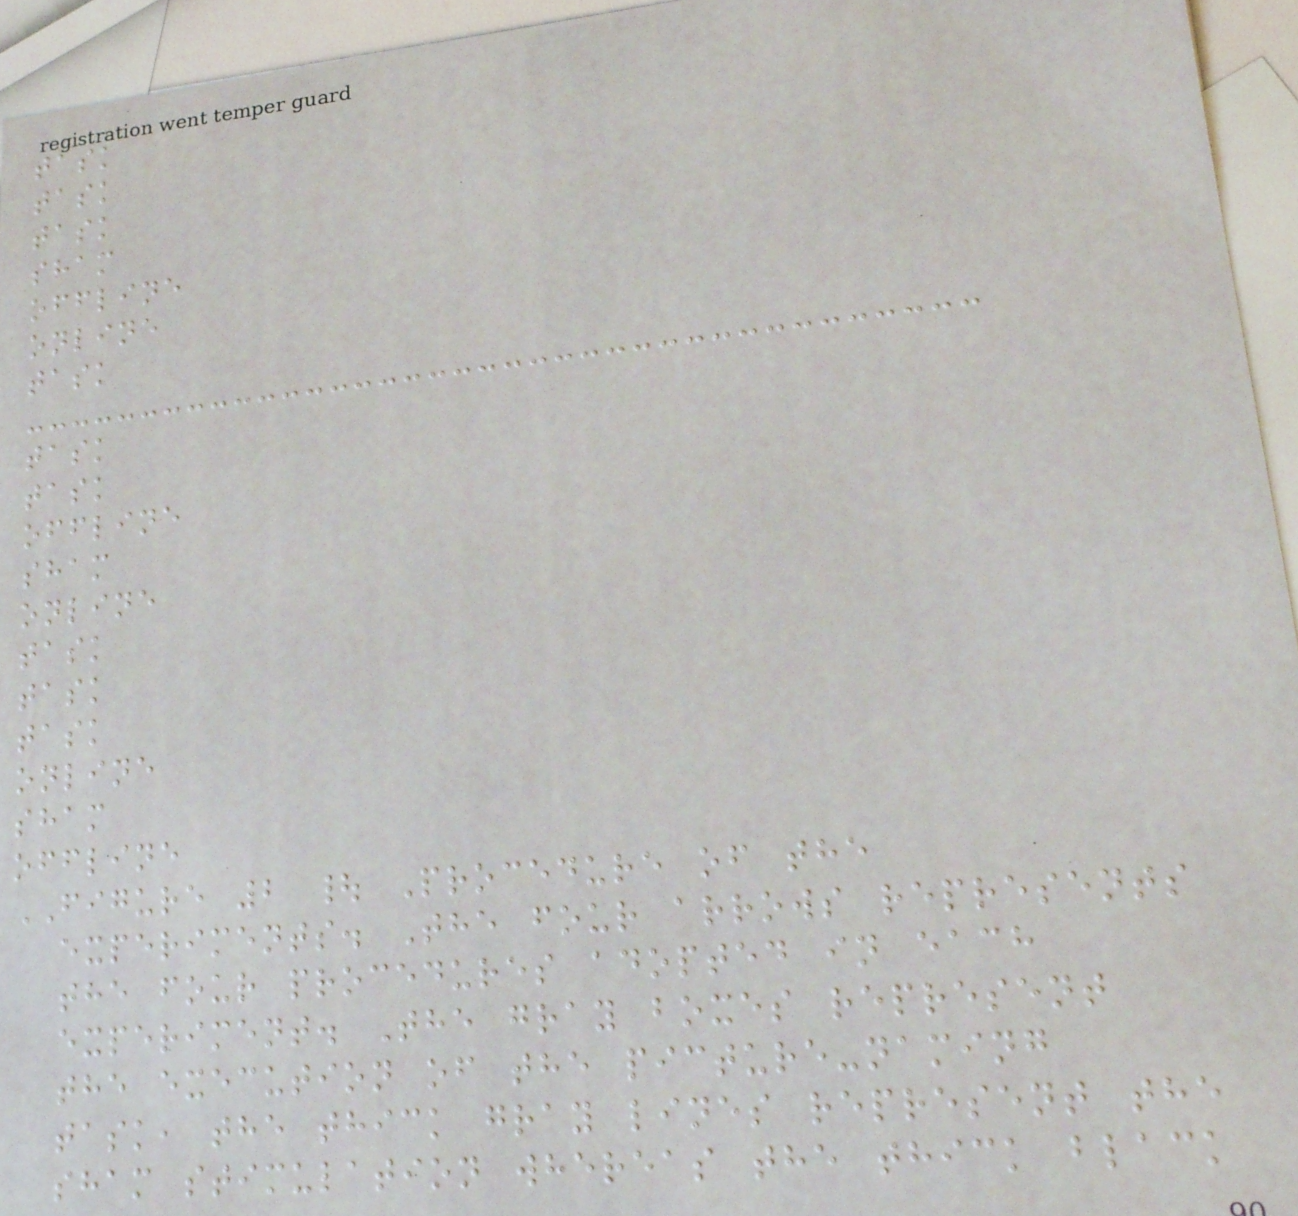task
task
task
sham
offline
online
task
task
task
offline
sham
online
task
task
task
online
sham
offline
FIGURE 2 | Procedure of the
experiments. The four arrows represents
the four procedures adopted in each
experiment. The gray boxes represent
the execution of the picture-naming
task, the thick gray lines represent the
sham stimulation whereas the thick black
